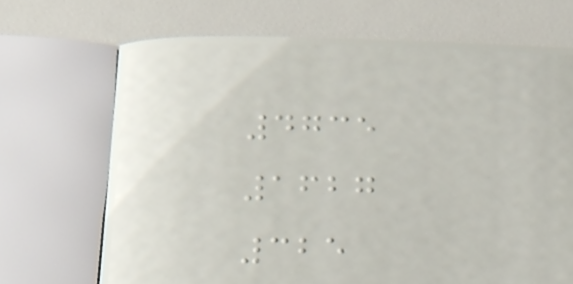4735
1627
325
